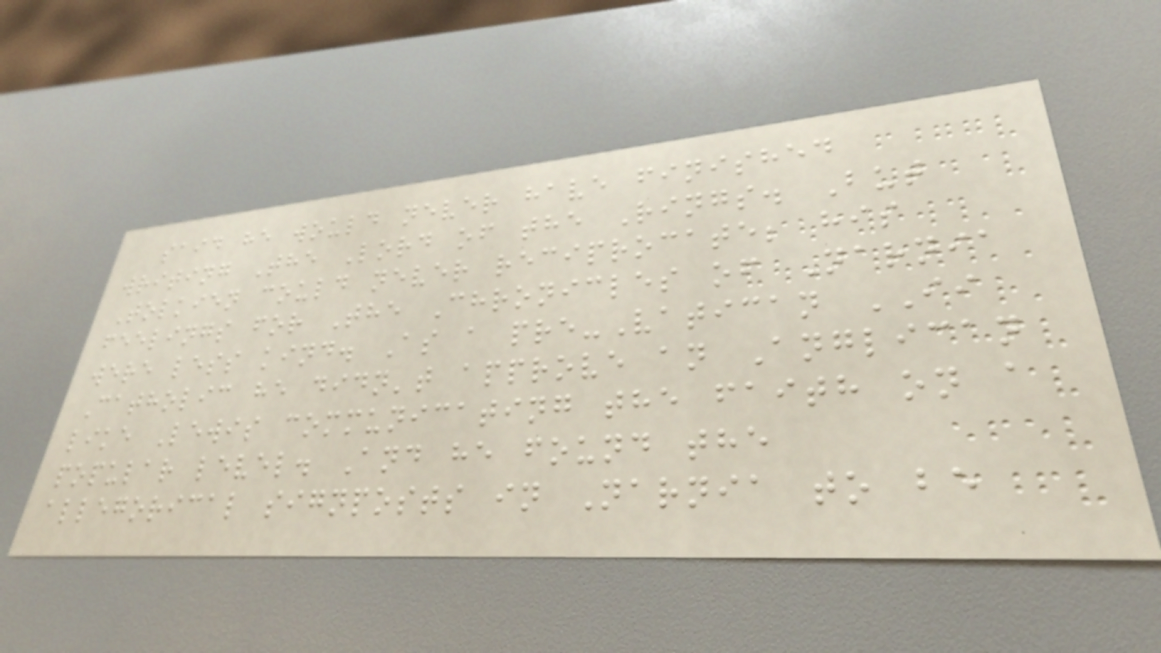said he would never have finished
writing The Lord of the Rings. But
Tolkien could never reciprocate; his
feelings for The Chronicles of Narnia
were less kind. As a pre-Vatican II
Catholic he didn't approve an Anglican
like Lewis communicating the faith on a
popular level. And he found the
allegorical signposts in Narnia to be
